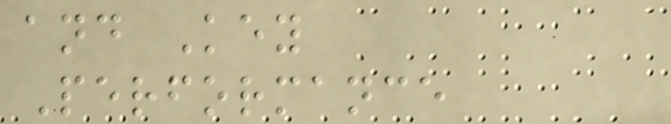and Key
Performance
